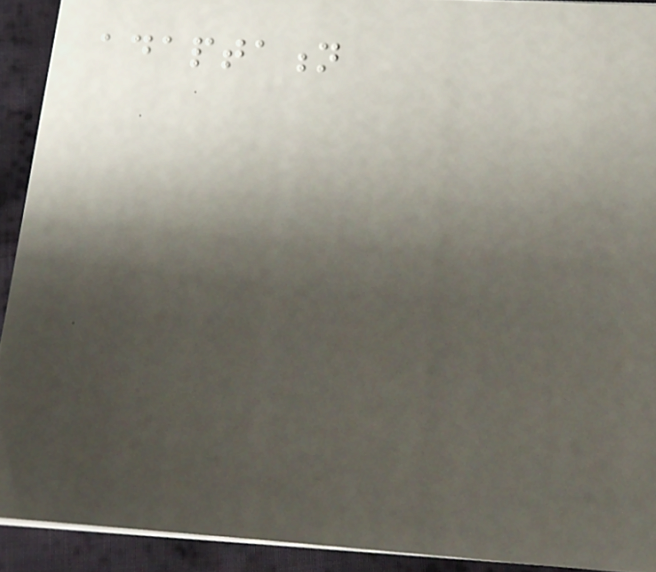adaptation
